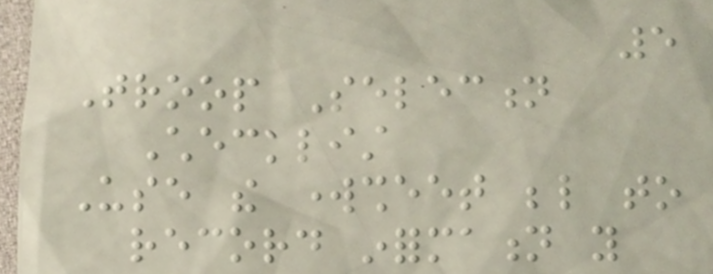5
Troop Selection
Checklist
Use the worksheet below to
record information you
